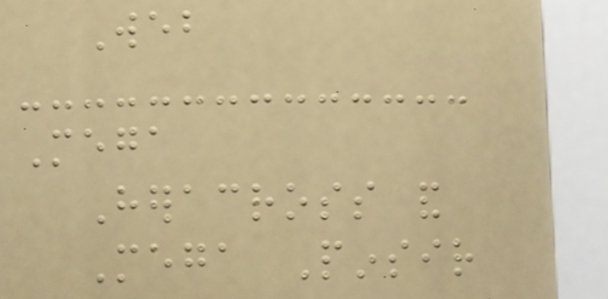Web
Mega
Heracross and
Mega Pinsir
